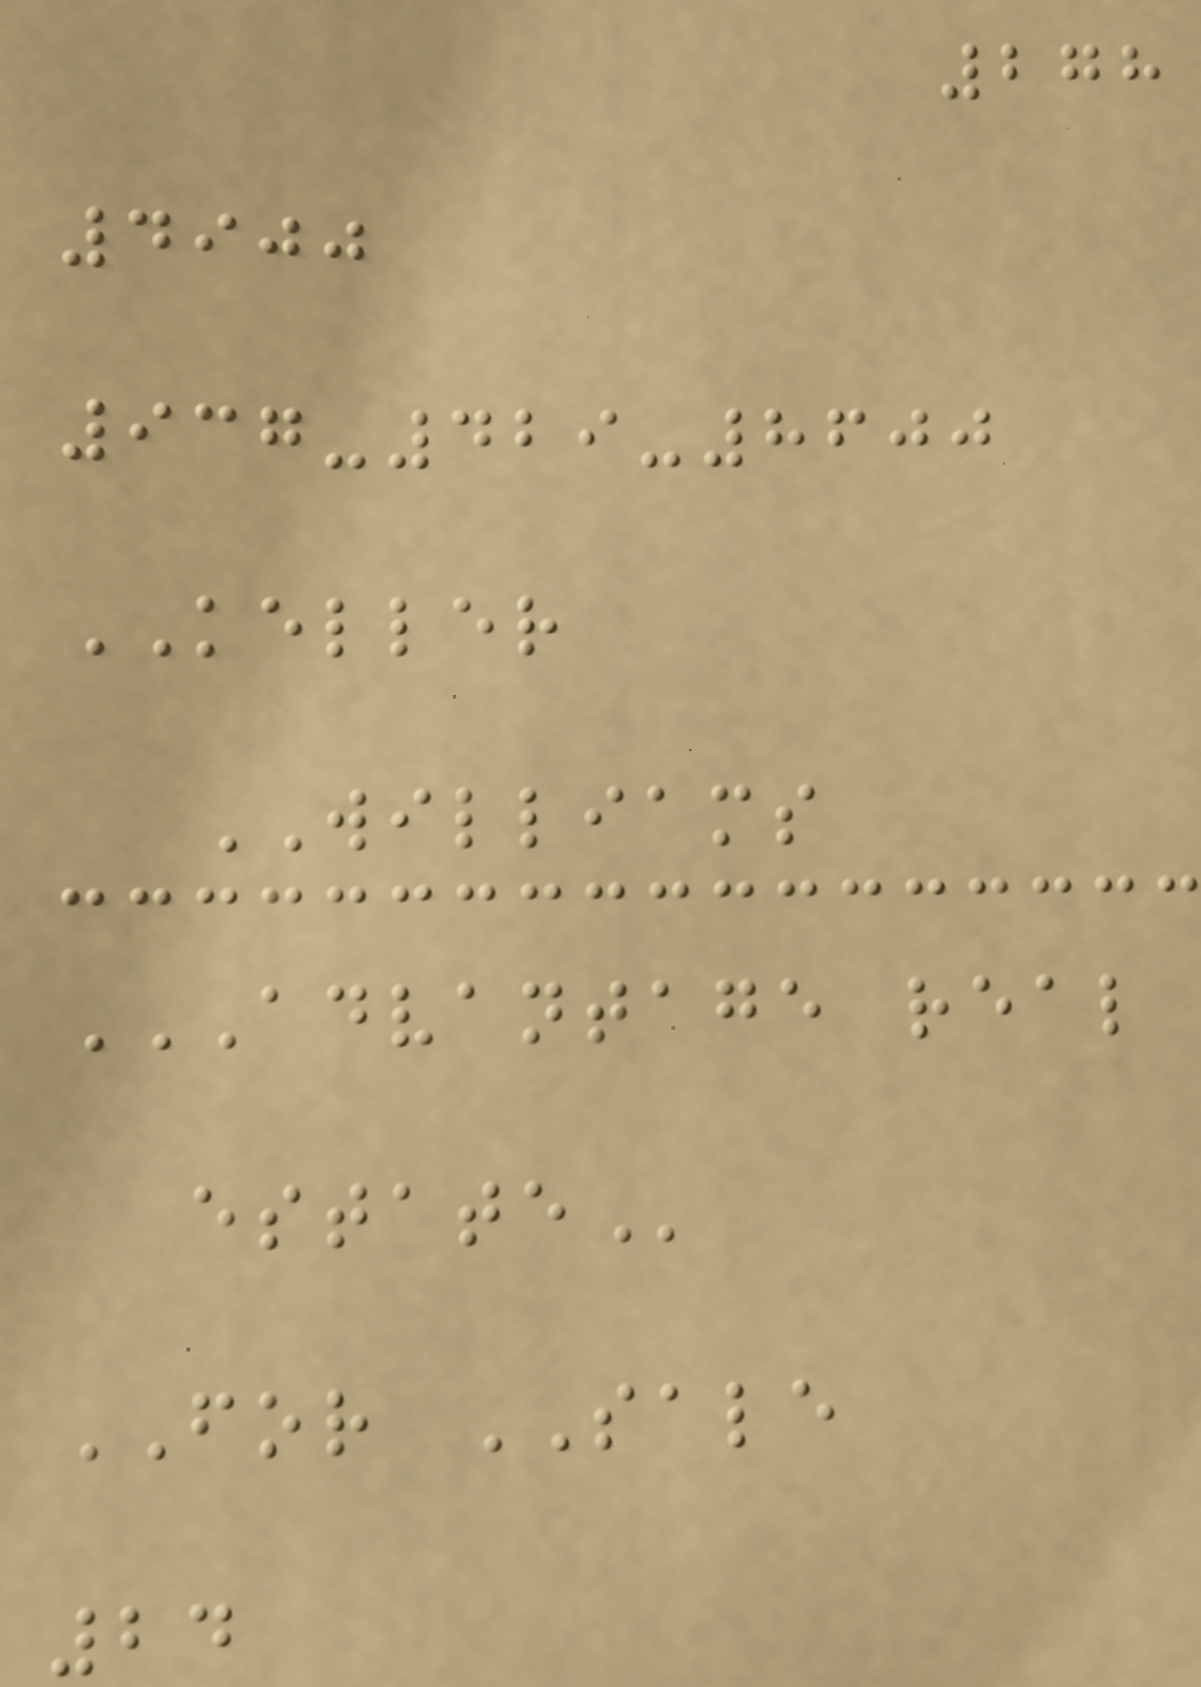278
4900
937-429-8600
KELLER
WILLIAMS
ADVANTAGE REAL
ESTATE
FOR SALE
24
